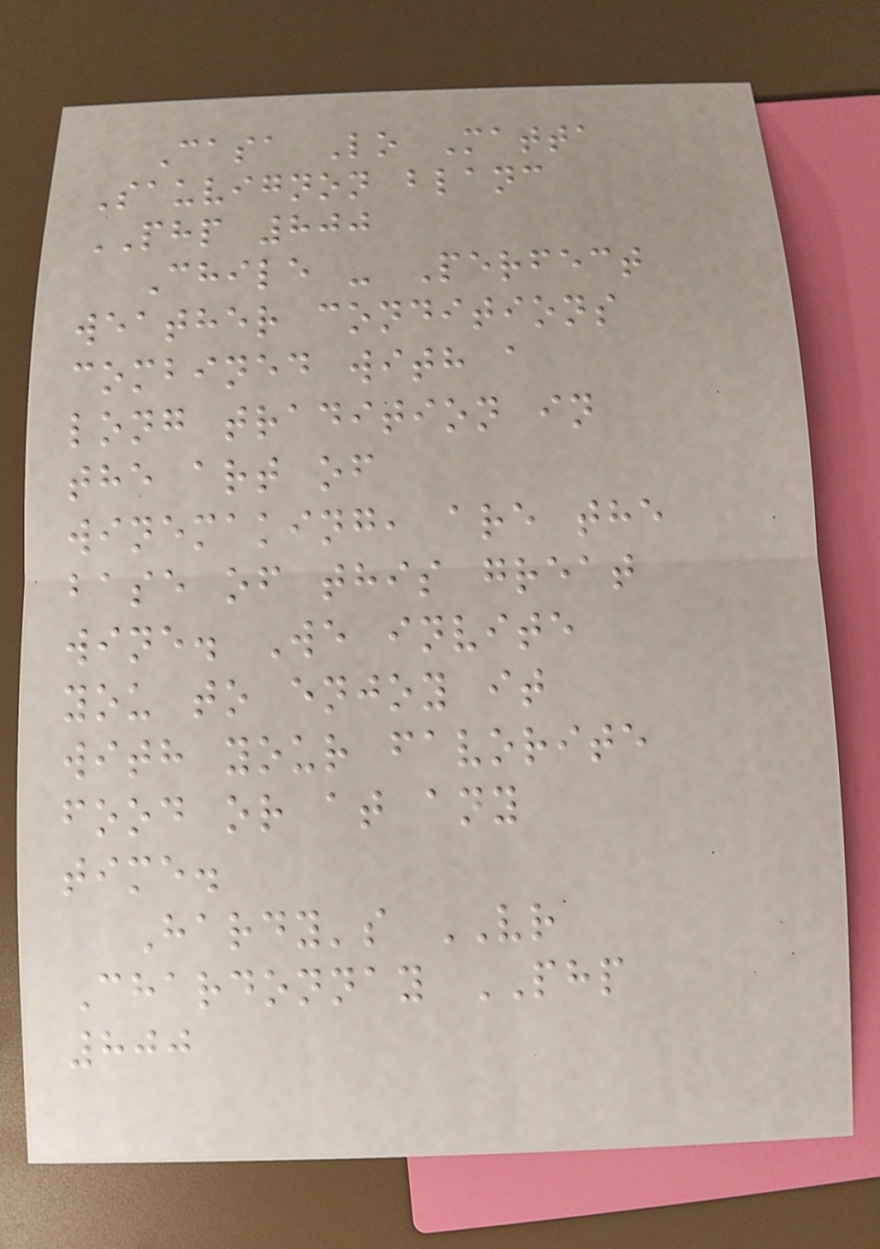Casa Lo Matta
Sauvignon blanc
PHP 800
Chile - Perfect
weather conditions
combined with a
long tradition in
the art of
winemaking, are the
base of this great
wine. We invite
you to enjoy it
with your favorite
food or at any
time.
Hardy's VR
Chardonnay PHP
800
